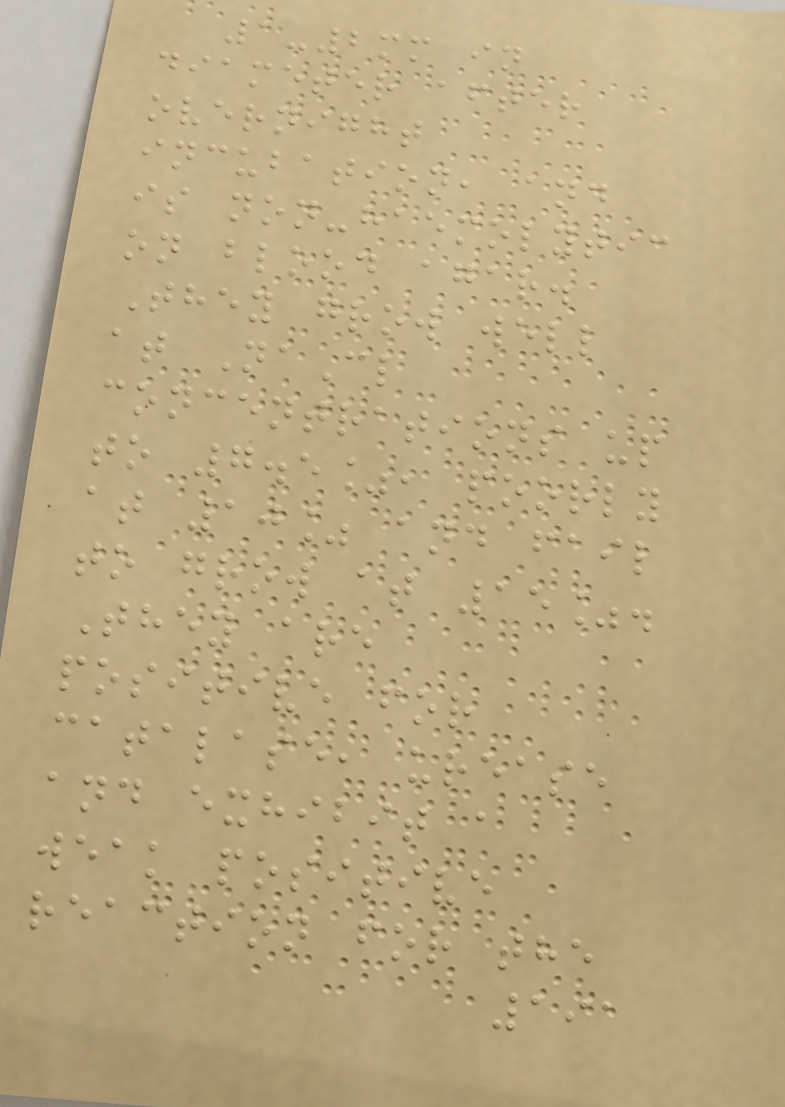1-2mm in
diameter after
overnight
incubation, and
is non-haemolytic
on blood agar.
They grow well
at NaCl
concentrations up
to 7.5%, poorly
at 10% and fail
to grow at 15%.
They are
positive for
catalase, urease
and exhibit a
weak positive
reaction for the
191
